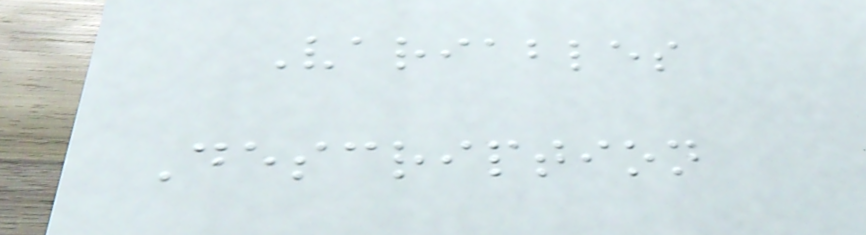Variables
Description
